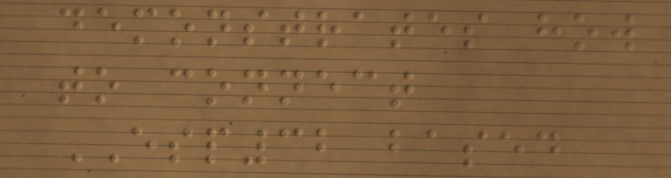demonstrates how
to connect
ESP32 based
